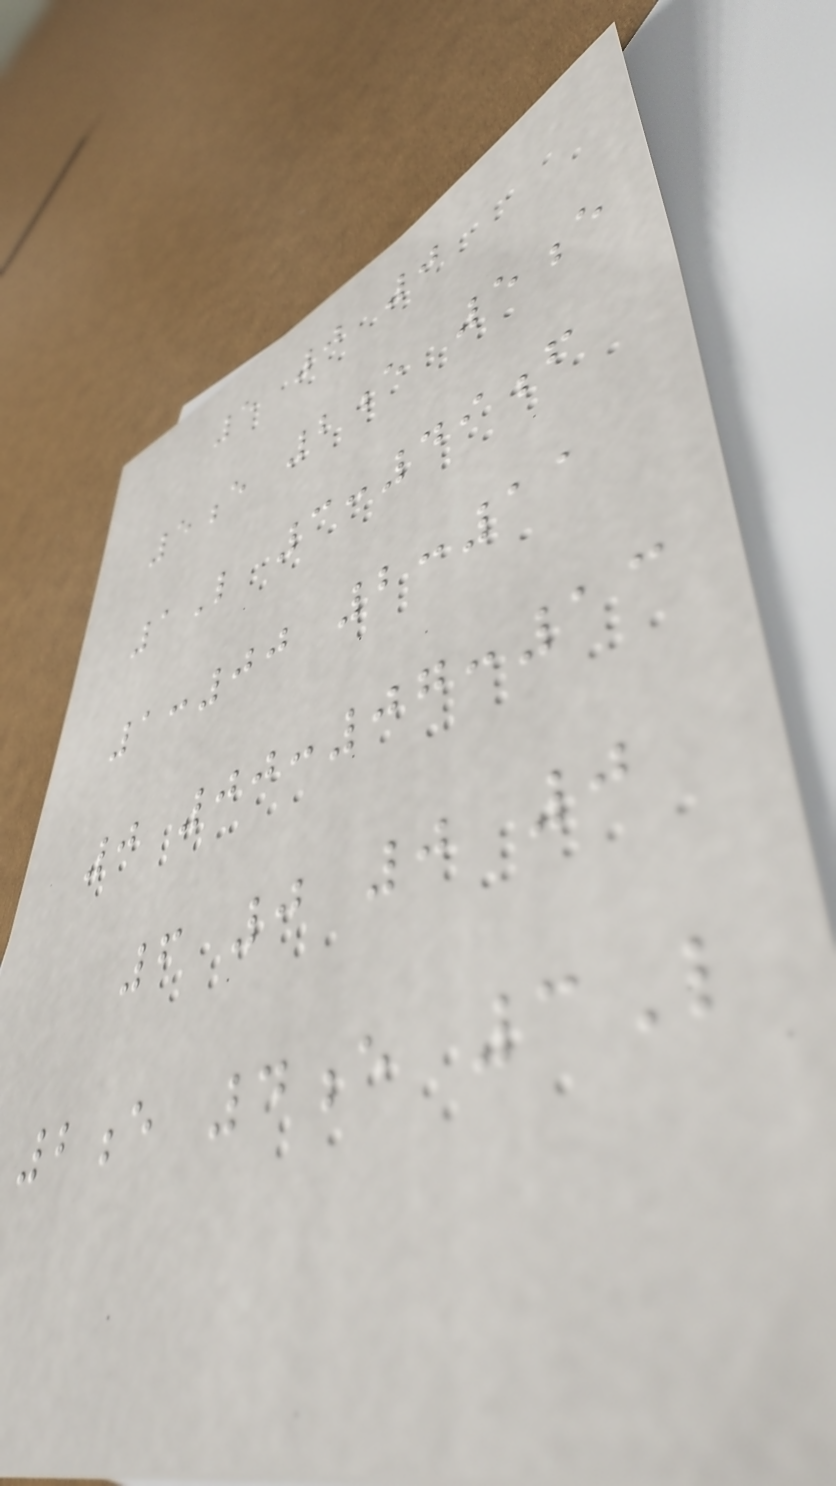5 0 0
5e 2e 5e
1L 3:49f
1:00 2:11
0 00:07:13
6 0 0 0
2e 4e 3L
